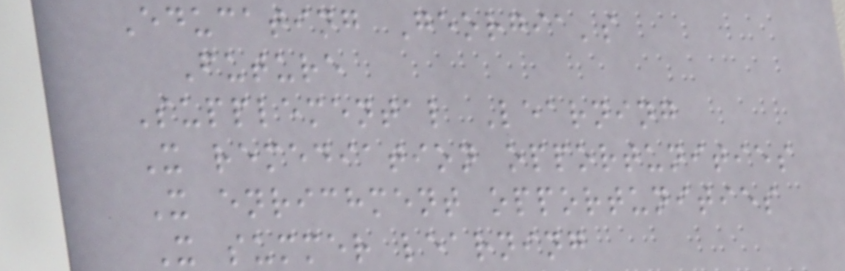Educating Georgia's
Future
Supplemental Learning
X remediation opportunities
X enrichment opportunities
X summer learning
